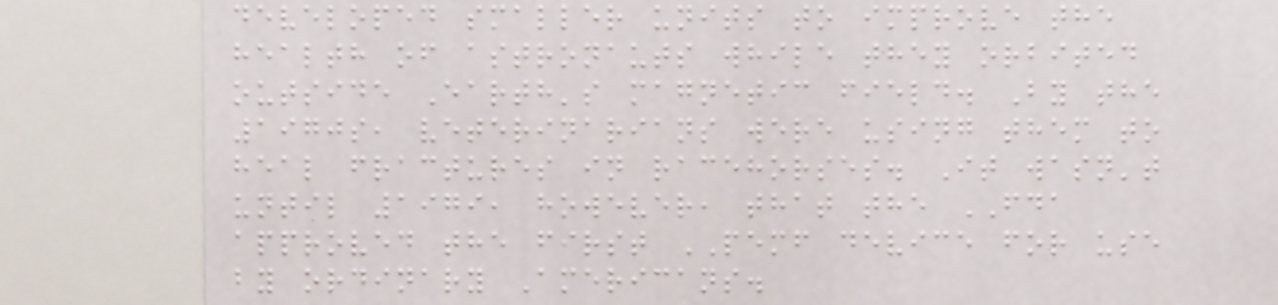developed smaller units to improve the
health of astronauts while they orbited
outside Earth's magnetic field. By the
1970s, veterinarians were using them to
heal fractures in racehorses. It wasn't
until 1979, however, that the FDA
approved the first PEMF device for use
by ordinary Americans.
